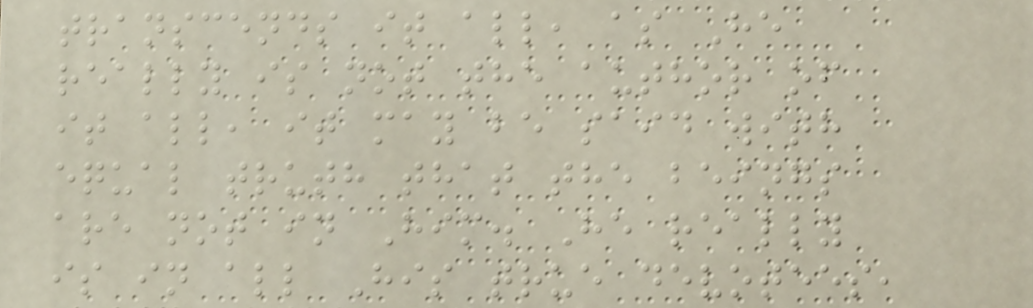transcends it all, as He
really is not the author of
it all, it may be said with
equal truth that the beings
are not in Him. He really
is in all His true devotees,
